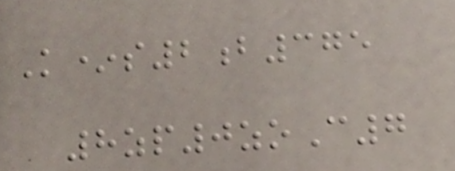K*s2b375
8zp0zoC7
